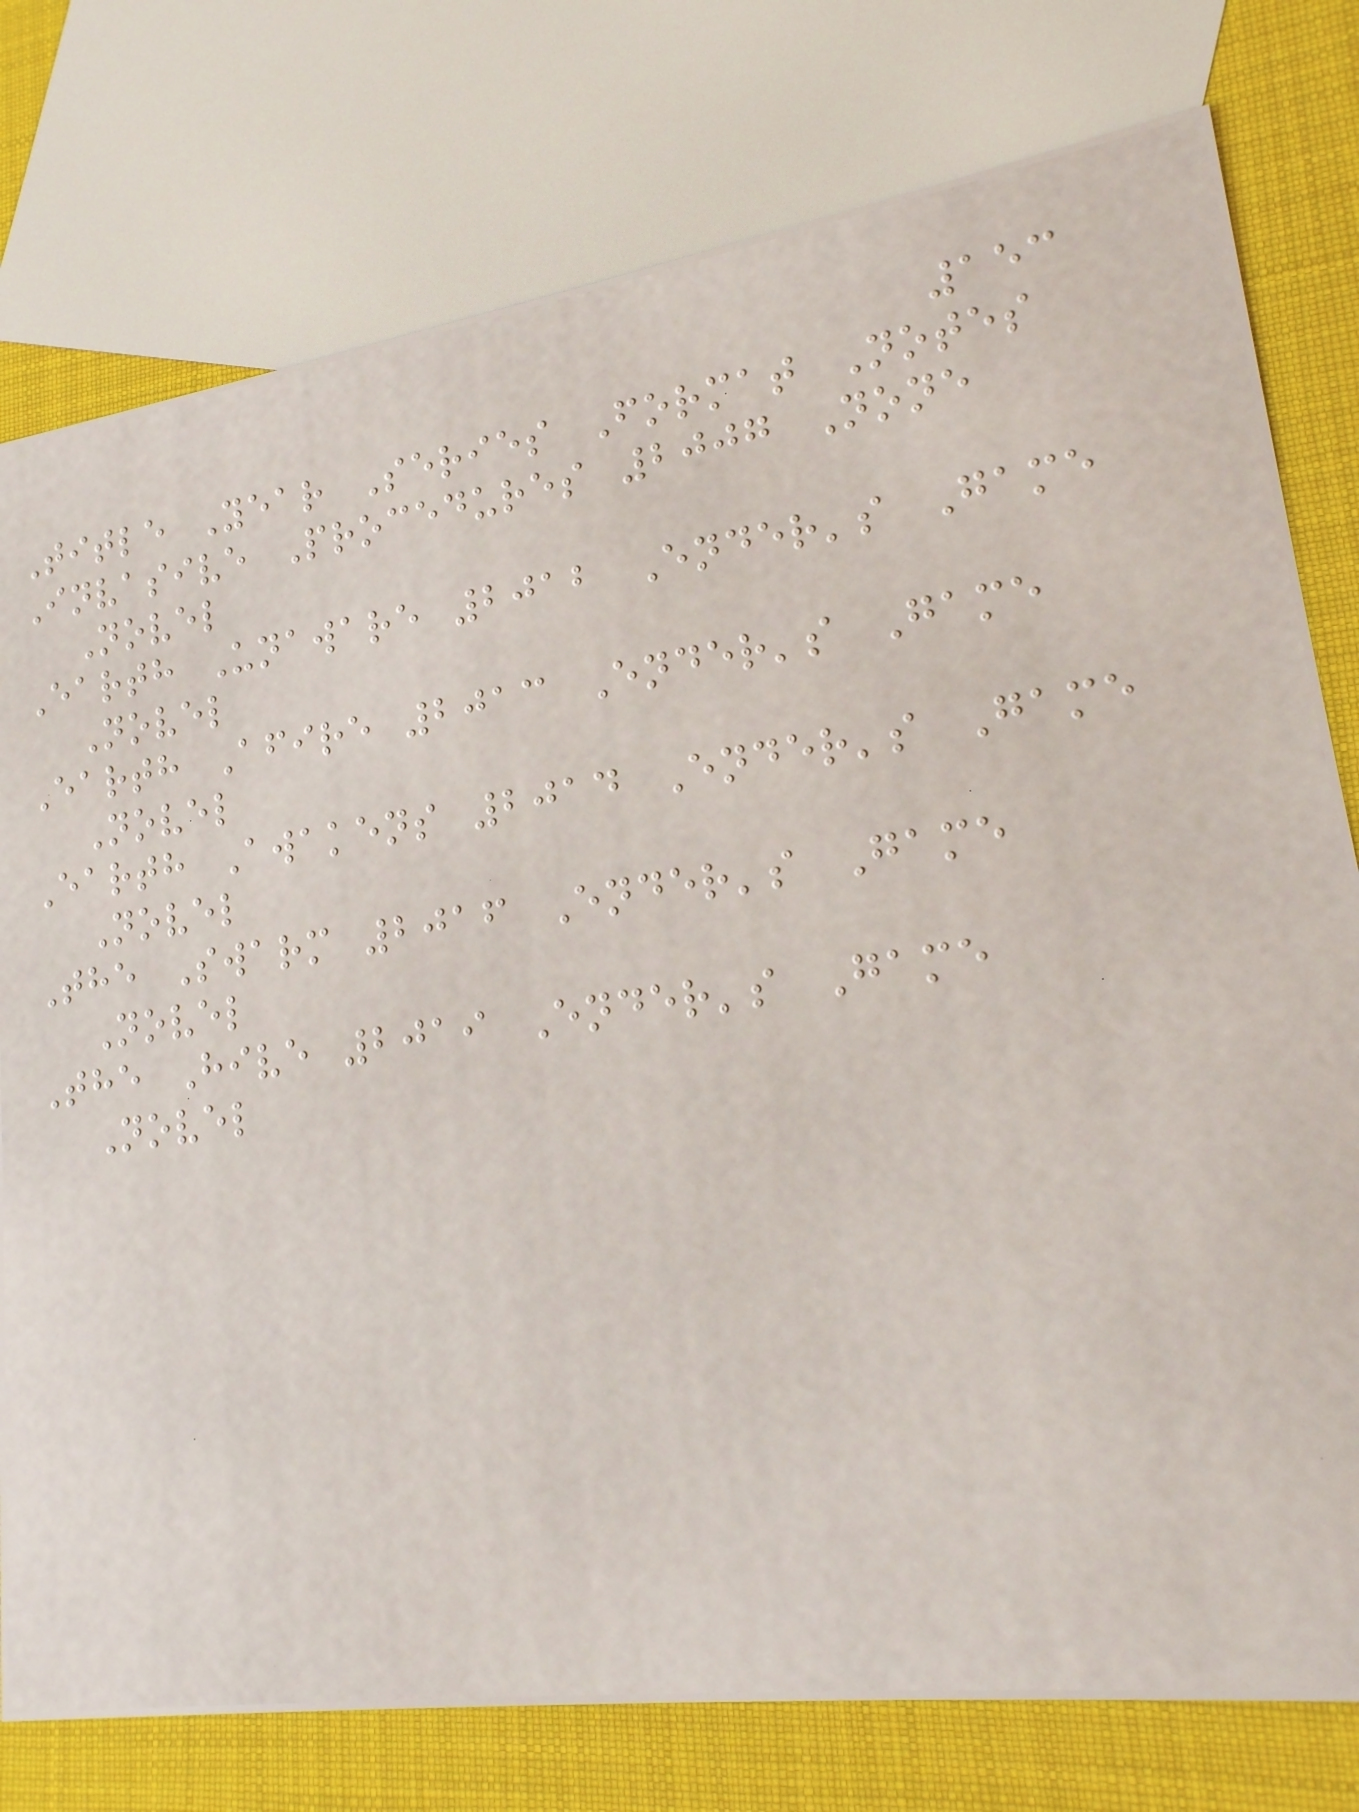153
Title Year Series Format Notes
Invasive Procedures 2007 None
Novel
Earth Unaware 2012 Ender's Game
Novel
Earth Afire 2013 Ender's Game
Novel
Earth Awakens 2014 Ender's Game
Novel
The Swarm 2016 Ender's Game
Novel
The Hive 2019 Ender's Game
Novel
